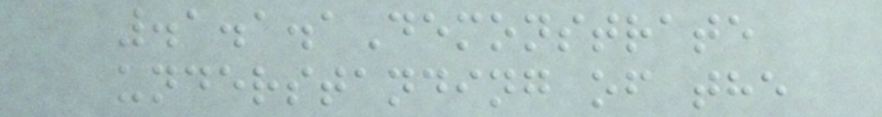.1.1.1Demonstrate
understanding of the
